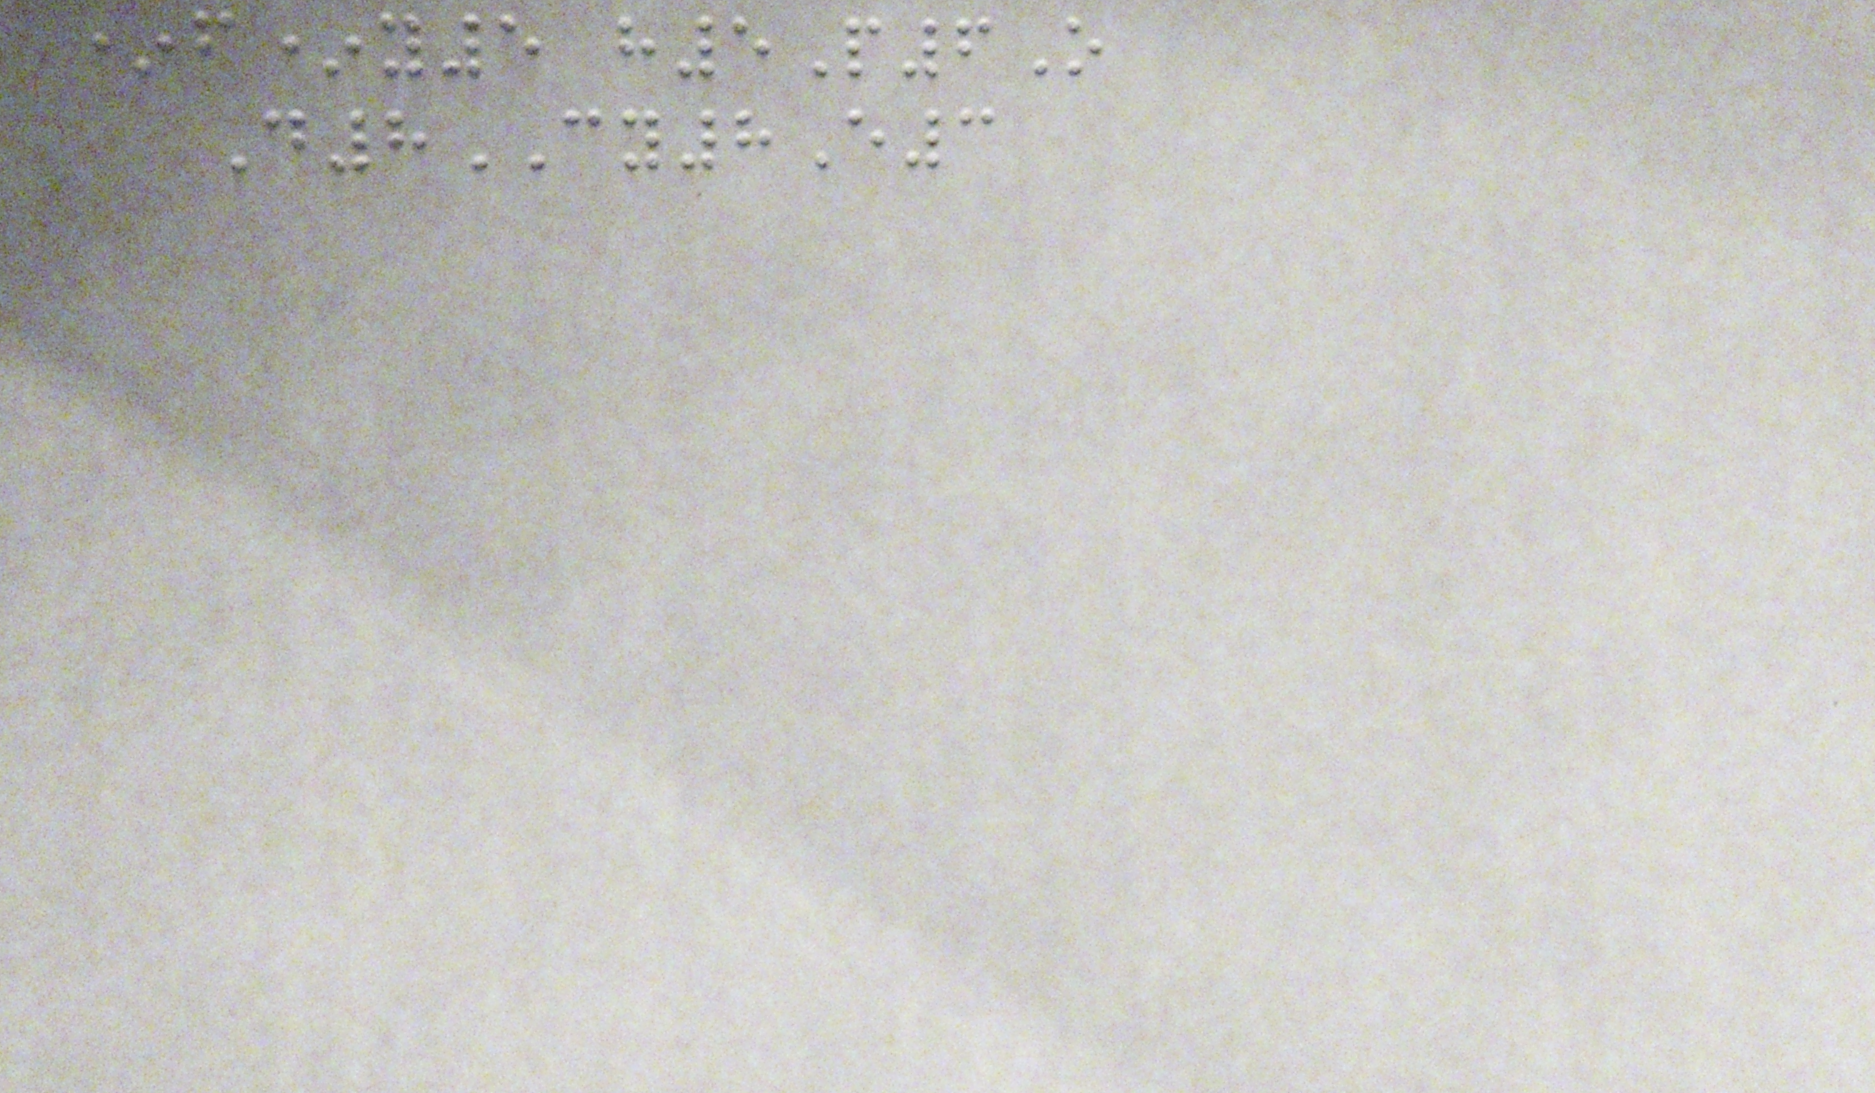*f*y5 h5P6O
D8CY8E3
